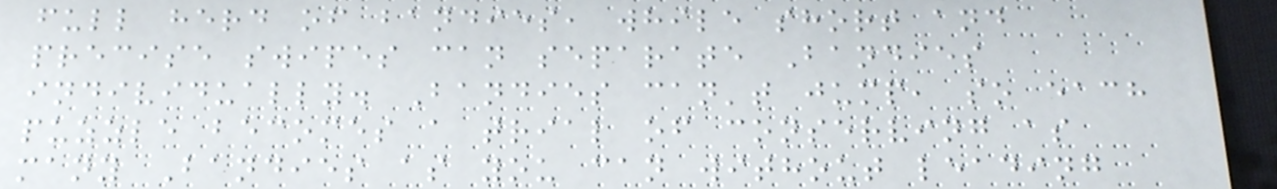full herd of bandies, while short and
precise swipes can separate Bandies
individually. Bandies can't jump, so each
puzzle becomes a trial of conserving as
many Bandies as you can without leading
